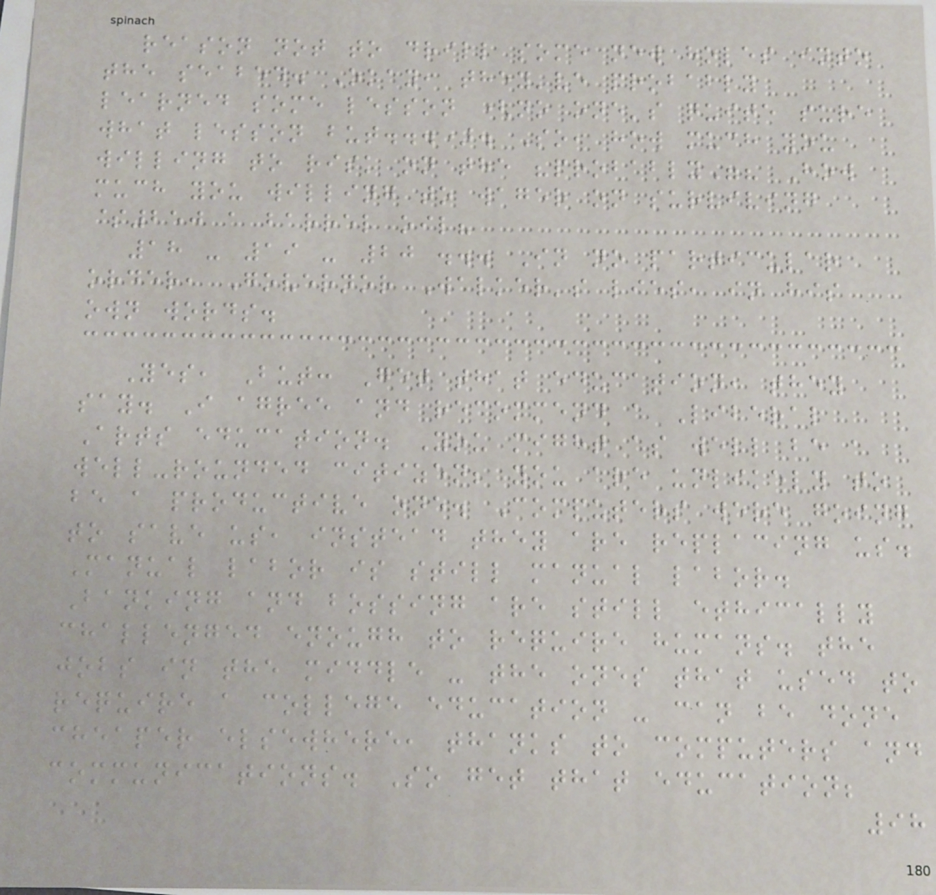reason not to drill some new holes into
the seabed. Okay, they've probably
learned some lesson (no one's quite sure
what lesson but...). So, how much you
willing to risk on the "probably"? How
much you willing to wager on surviving
$250 a barrel oil?
18 - 19 - 20 ... In no particular
order, Governor Walker's lies, in his
own words.
Yes, But: Get that education, they
say. I agree and recommend a Liberal
Arts education. You might as well be a
well-rounded citizen; you are unlikely to
be a productive one. Computers were going
to save us, instead they are replacing us.
Manual labor is still manual labor.
Banking and bossing are still ethically
challenged enough to require humans. the
jobs in the middle - the ones that used to
require a college education - can be done
cheaper elsewhere, thanks to computers and
communications. So get that education;
98
